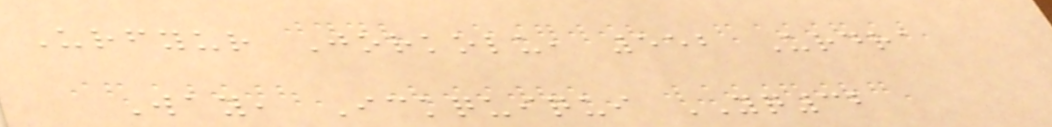Urfyur Jorkolu, 552 Urdra
Way, Ickquiqui YQ32
